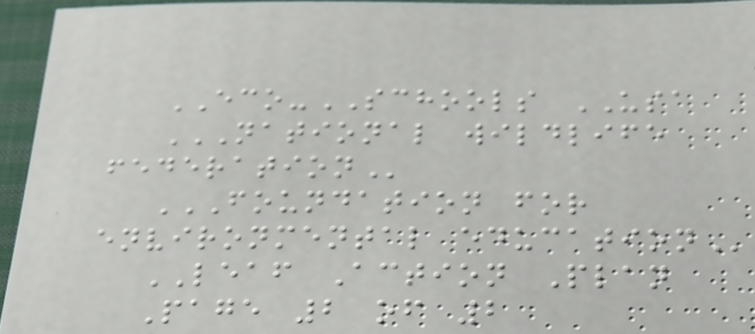ECO-SCHOOLS USA
NATIONAL WILDLIFE
FEDERATION
FOUNDATION FOR
ENVIRONMENTAL EDUCATION
LEAF Action Plan
Page 2 of 2
